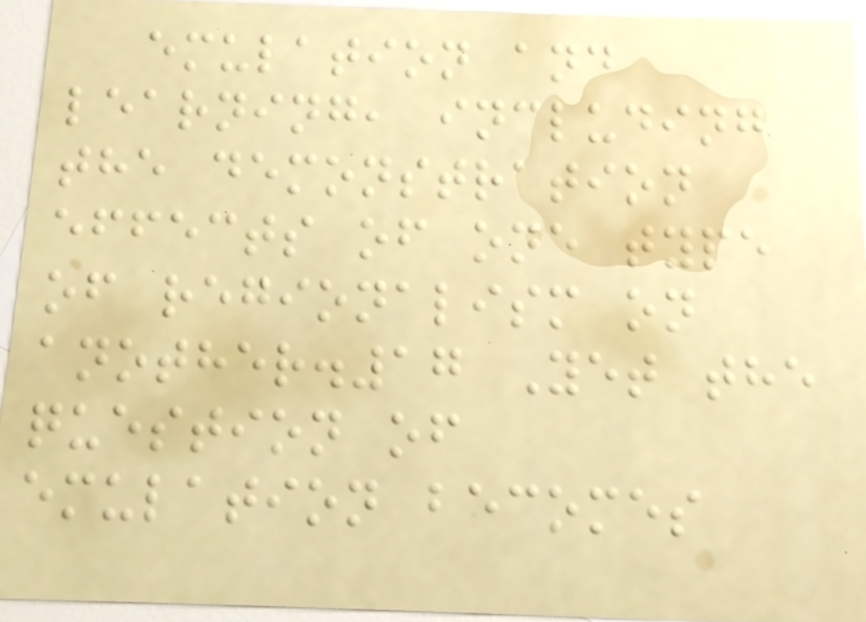emulation and
learning, including
the demonstration
effects of one type
of regionalism on
another.17 Yet the
question of
emulation becomes
